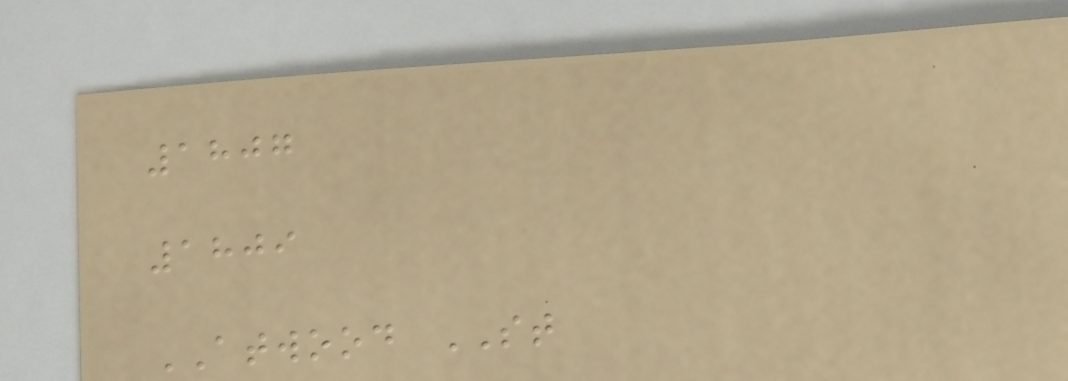1807
1809
ATWOOD ST
